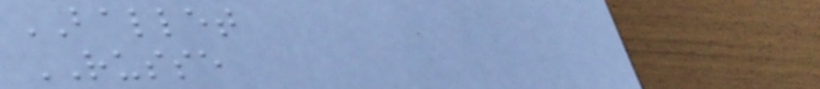BALLET
RUSSE
